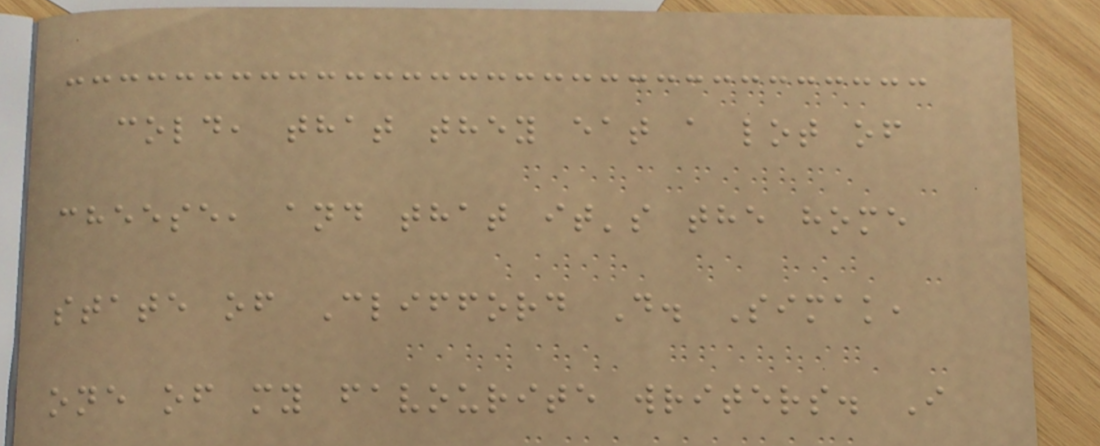cold, that they eat a lot of
cheese, and that it's the home
state of Clifford D. Simak,
one of my favourite writers. I
